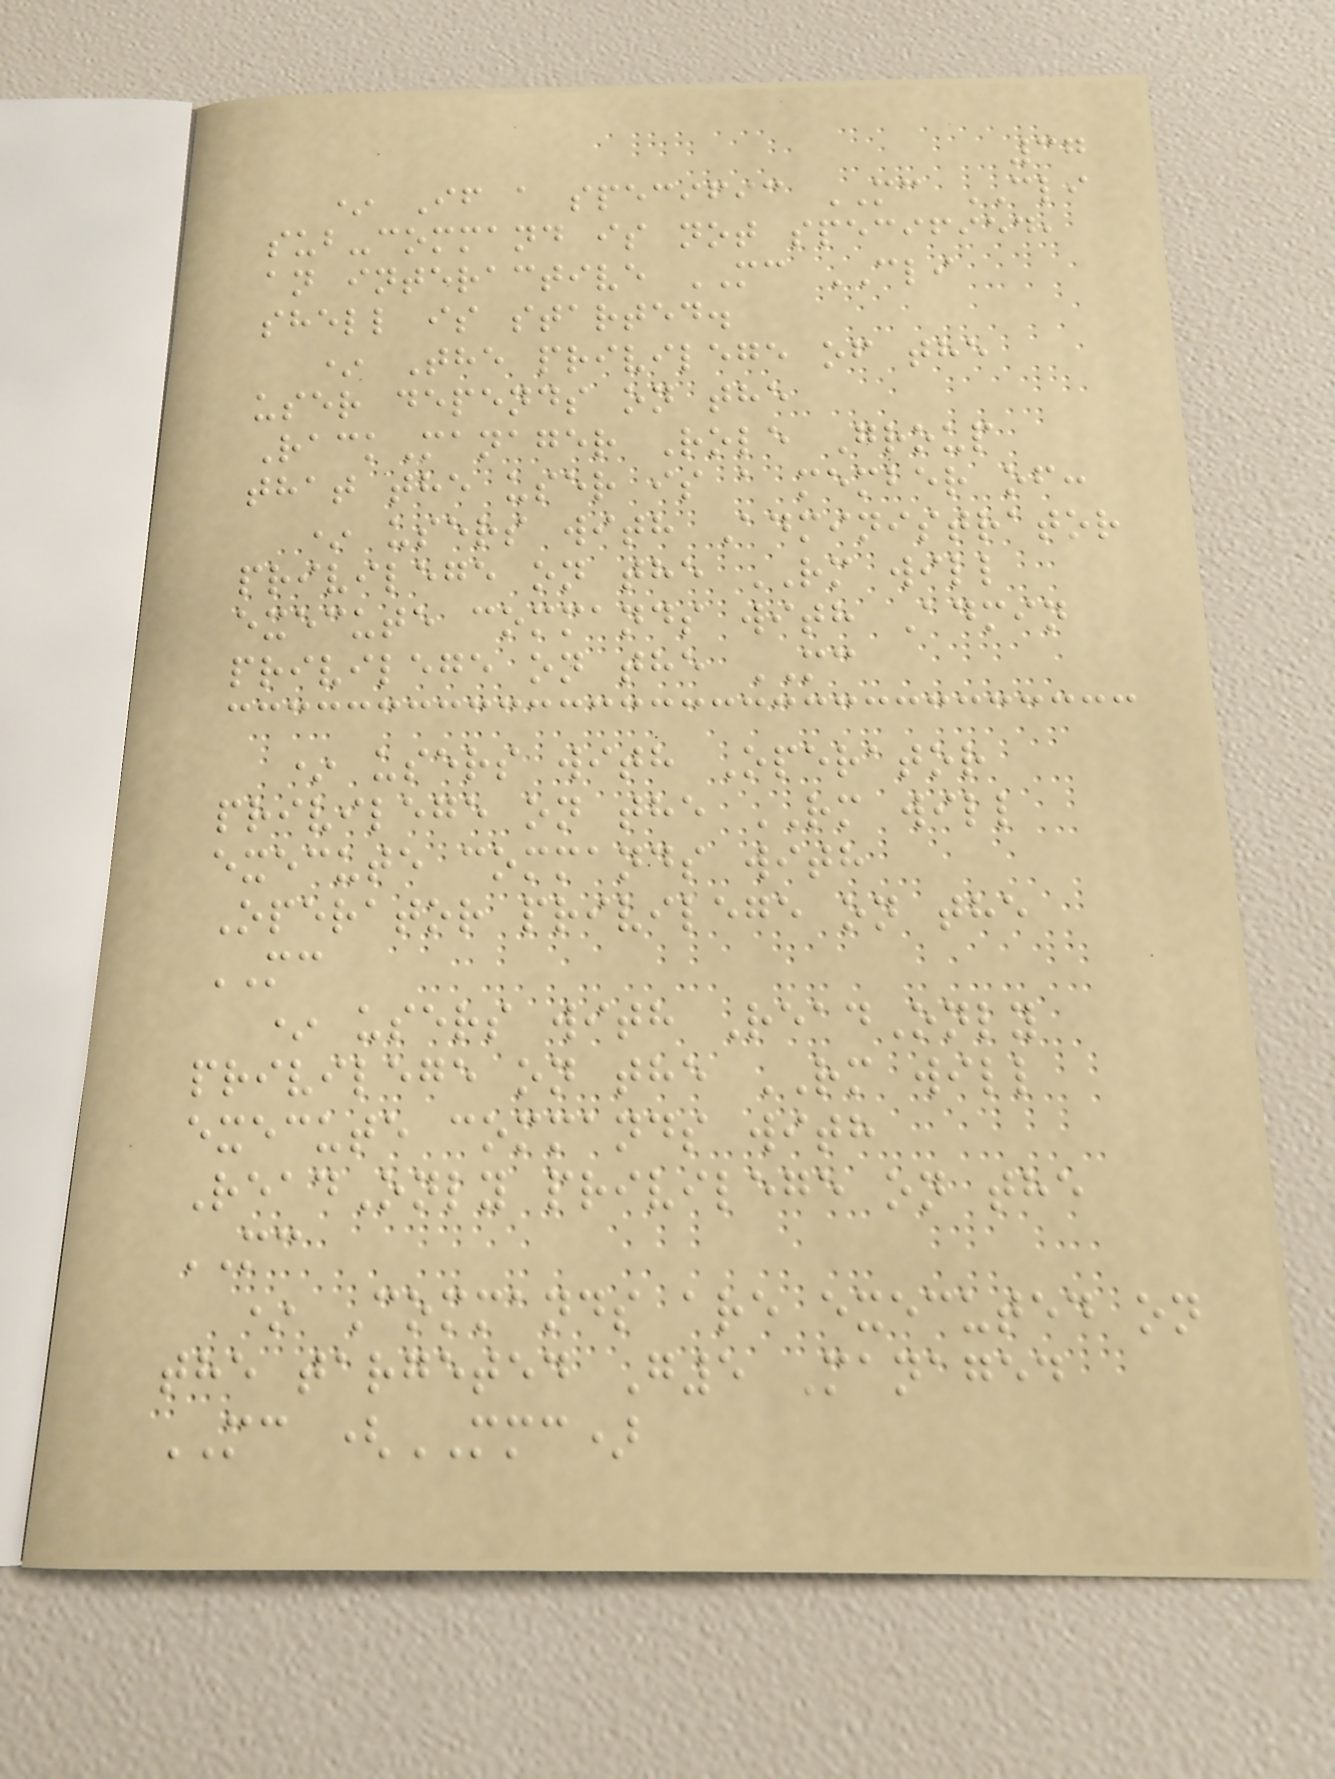37
* If a specific MC CLI
sub-command is not specified,
an interactive MC CLI
shell is started.
* The privilege of the
user depends on the
RackManager Role Group
that the user is a member of:
* users with Administrator
privilege on the RM will
execute commands with Admin
privilege on the MC
* users with Operator
privilege on the RM will
execute commands with
Operator privilege on the
MC
* users with ReadOnly
privilege on the RM will
execute commands with
ReadOnly privilege on the
MC
* Commands are executed on
the targeted G5 Managed
MC (MMC)
